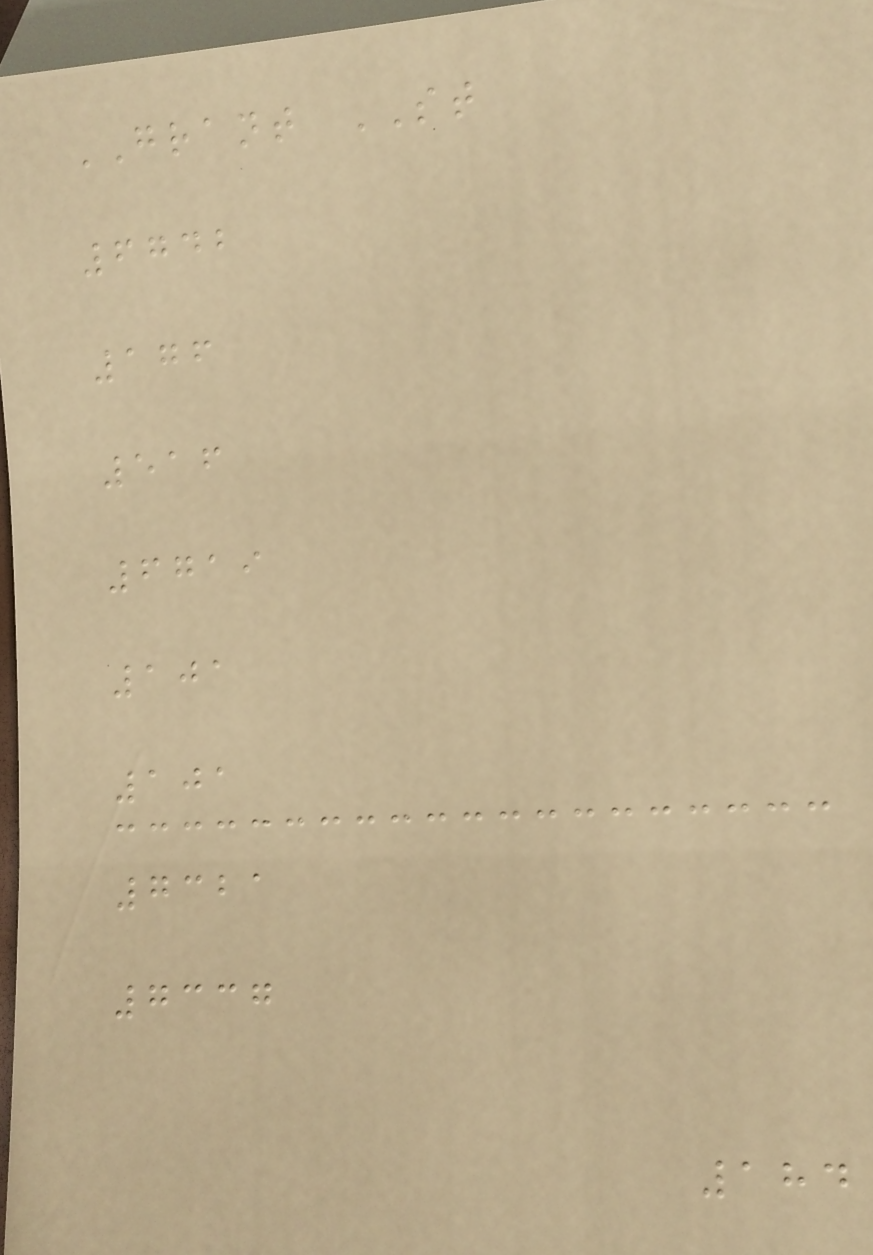GRANT ST
6742
176
516
6719
101
101
7321
7337
184
